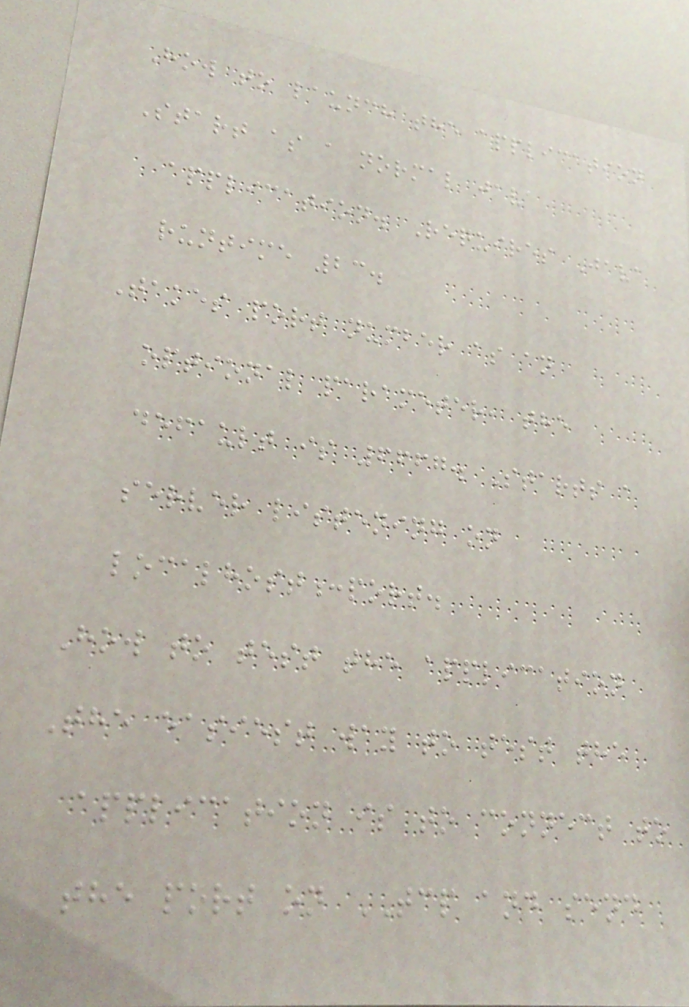How to launch the application
Start as a normal java
application. Requires Java
runtime 23.
Takes port number as an
optional parameter, the
default is 6667. Starts a
server listening on
localhost:port.
How to test the application
The easiest way to test the
application is to connect to
the port on TCP and send
